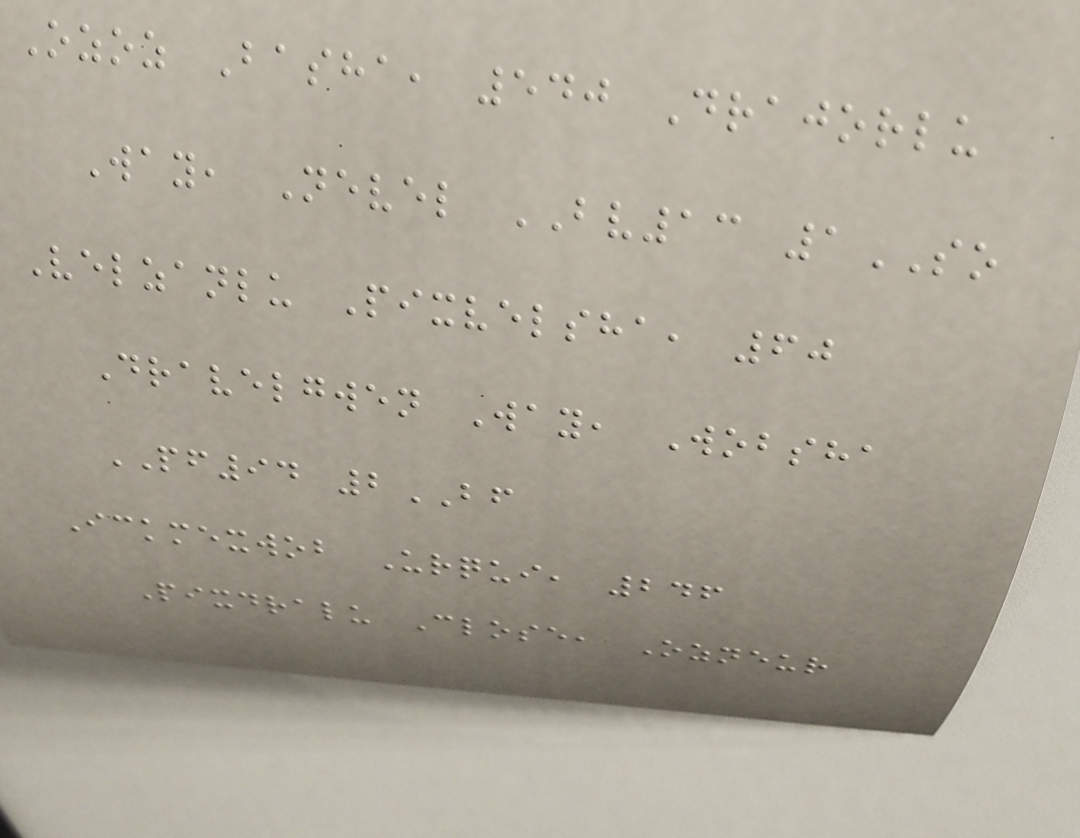Ozoz Basha, 540 Drajorlu
Way, Nevel BV13 1SO
Velzanlu Pixvelsha, 60
Dravelgwen Way, Wobsha
PF94 2BF
Ickmexwob Urqui, 246
Pixdralu Close, Ozneur
